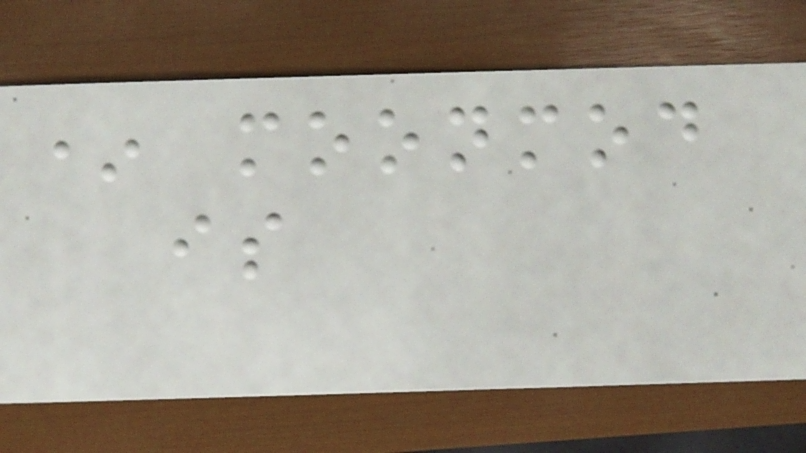* moonmod
is
